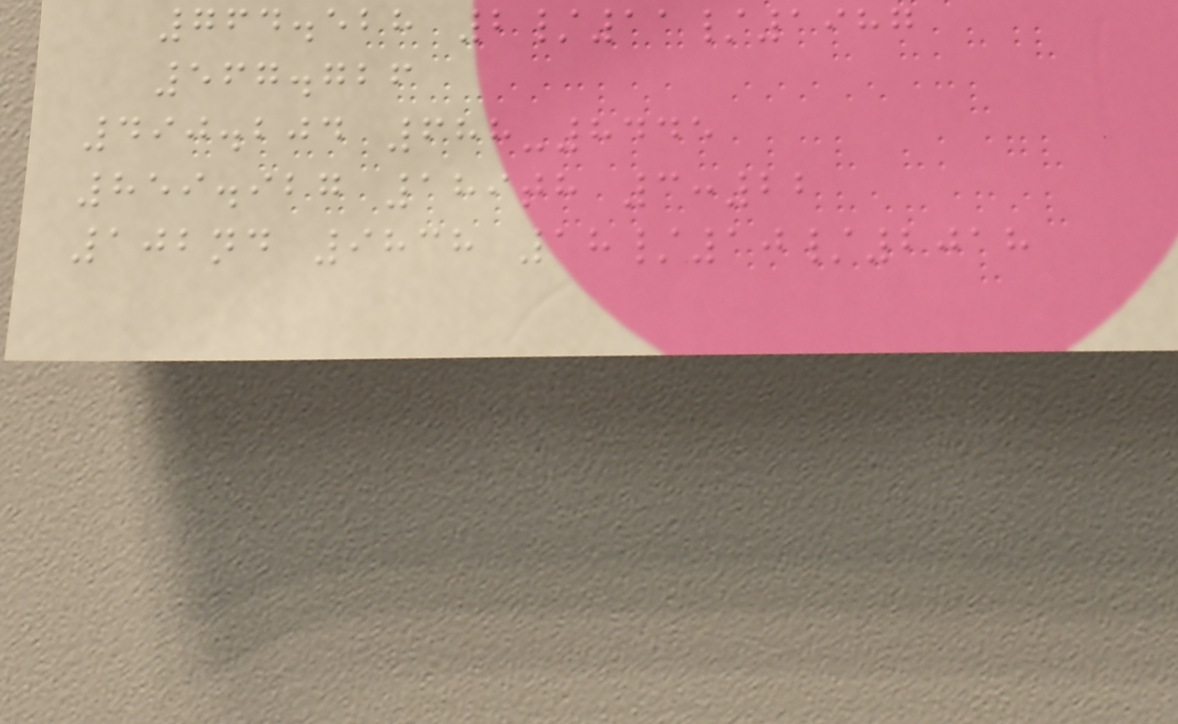764.528 2/11/1987
567.726
490.204 688-8445
859.927 189th 3:22
102nd 9838 18/10/2018
